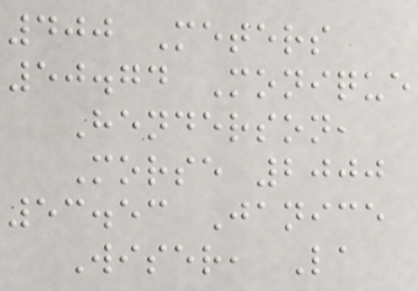400 Meters
50.74 Monique
Henderson,
Morse 2000
53.53 Janice
Wiser, La
